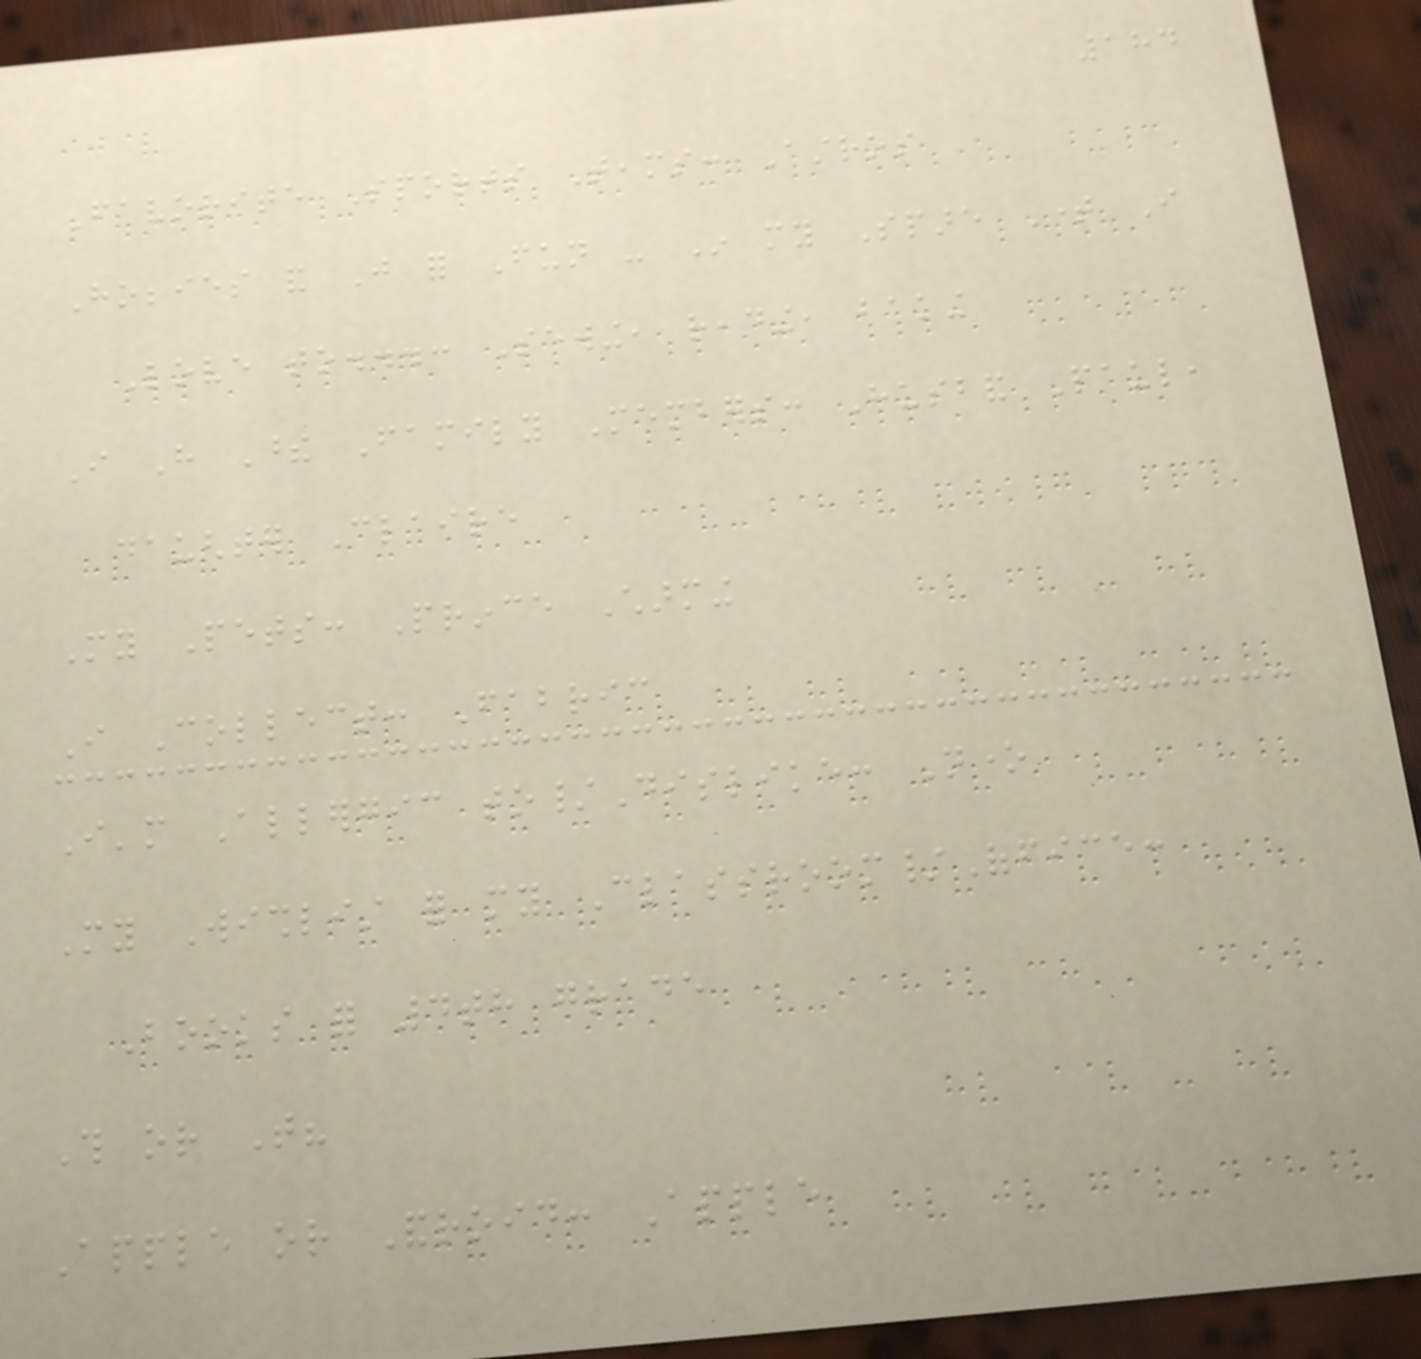184
Favorite Sports Teams: Astros
Hobbies and Just for Fun - In my Spare Time I
Love to...: Sewing, reading, baking
I Have These Family Members: Husband Paul,
daughter Claire
My Pets: Prince Charming
I Collect: Fabric
I'm Allergic to/Dislike: None
My Wishlist for my Classroom/Office:
Books for 4th grade
This or That?
Apple or Android: Apple
